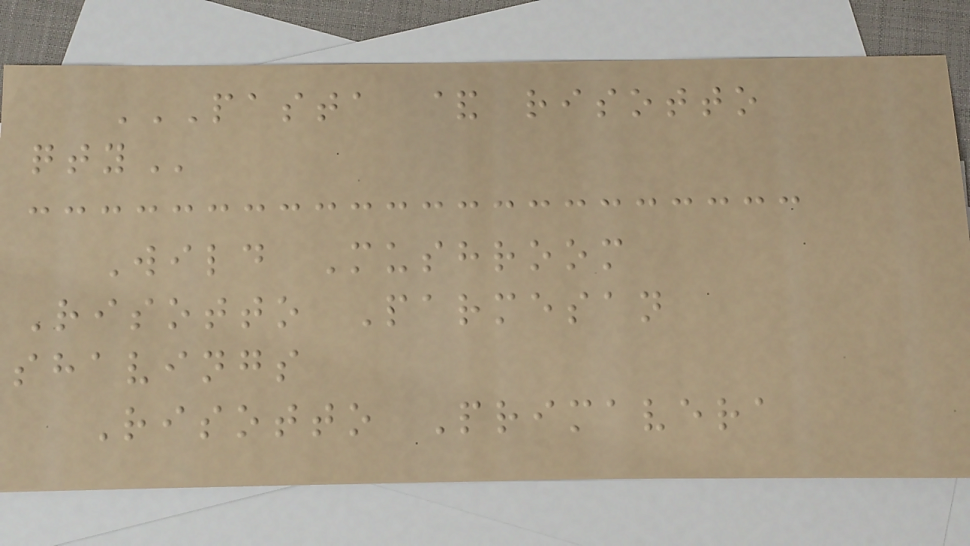PASTA & RISOTTO
QTY
Wild Mushroom
Risotto Parmesan
shavings
Risotto Primavera
